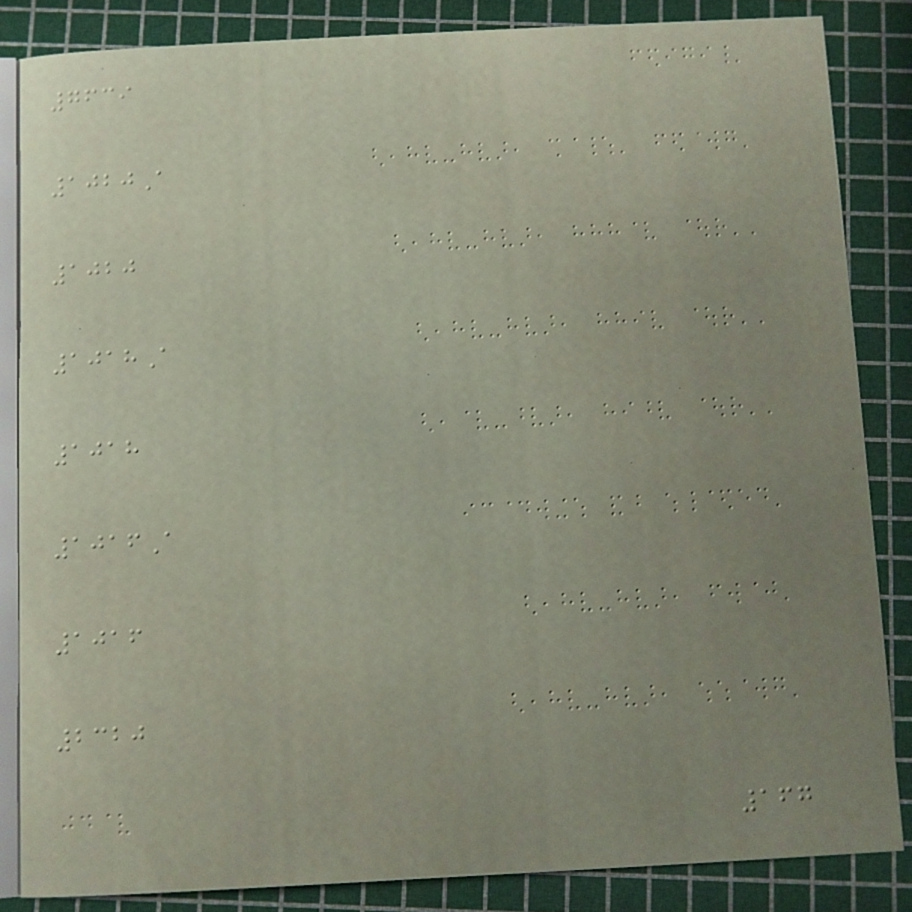7639
1020A
1020
1018A
1018
1016A
1016
2320
167
